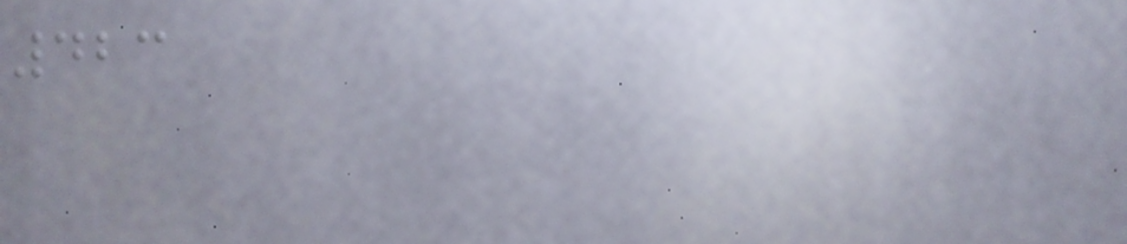423
